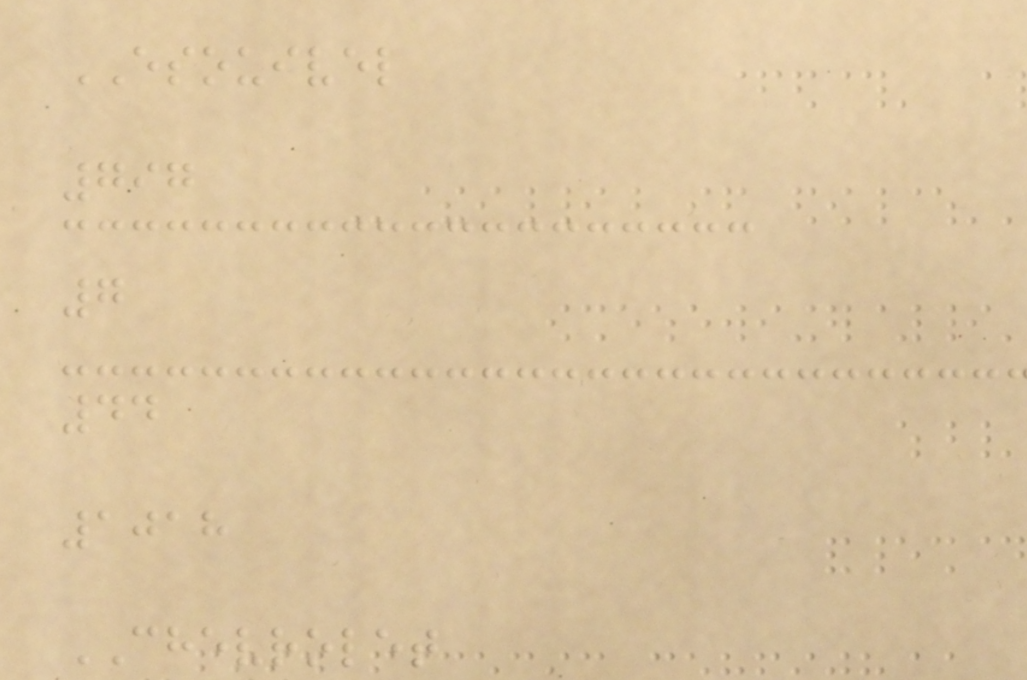ESOUIVEL
797
7
44
1018
CHEVROLET
